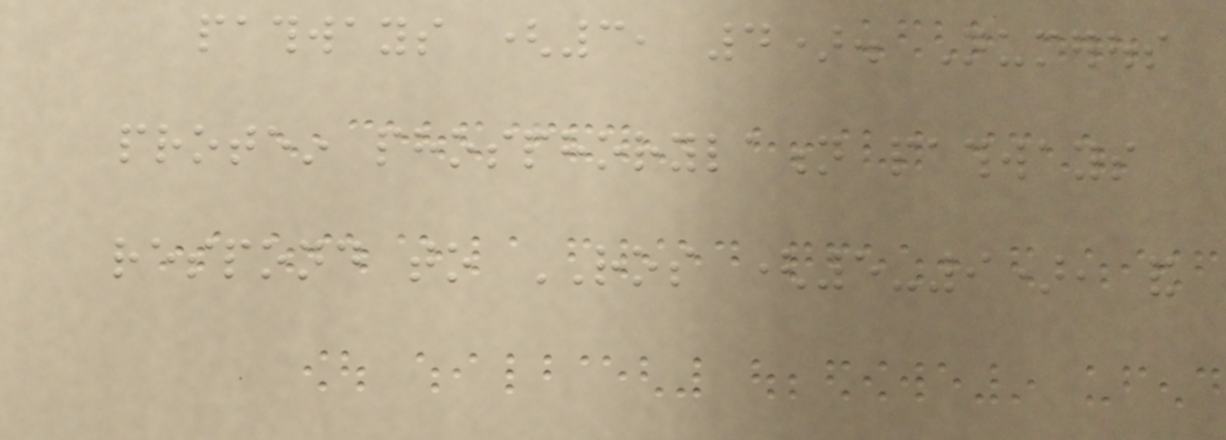pathways (3, 4). Numerous
protein phosphorylation pathways
respond to ROS (5-9), and
